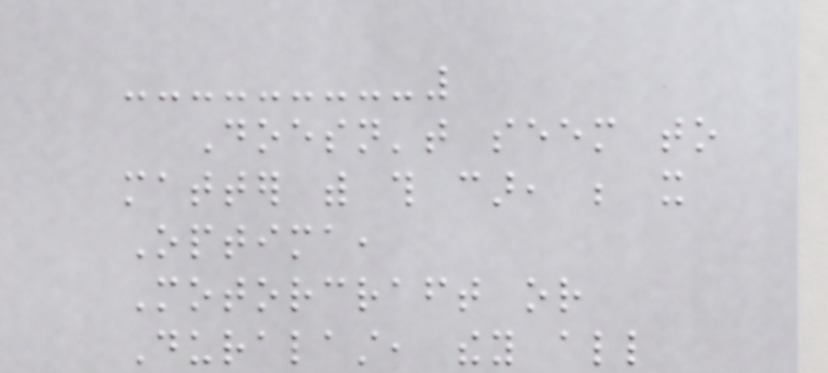Doesn't seem to
matter with this car, be it
Optima,
Motorcraft or
Duralast, they all
